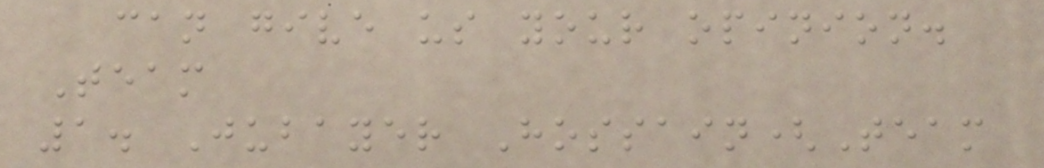can give us your opinion.
Team
1. Jubayer Hossain(Team
